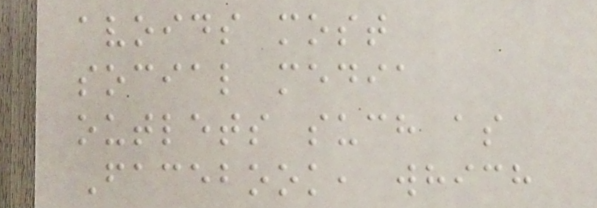avoids most
social media
outlets such as
Facebook, which
